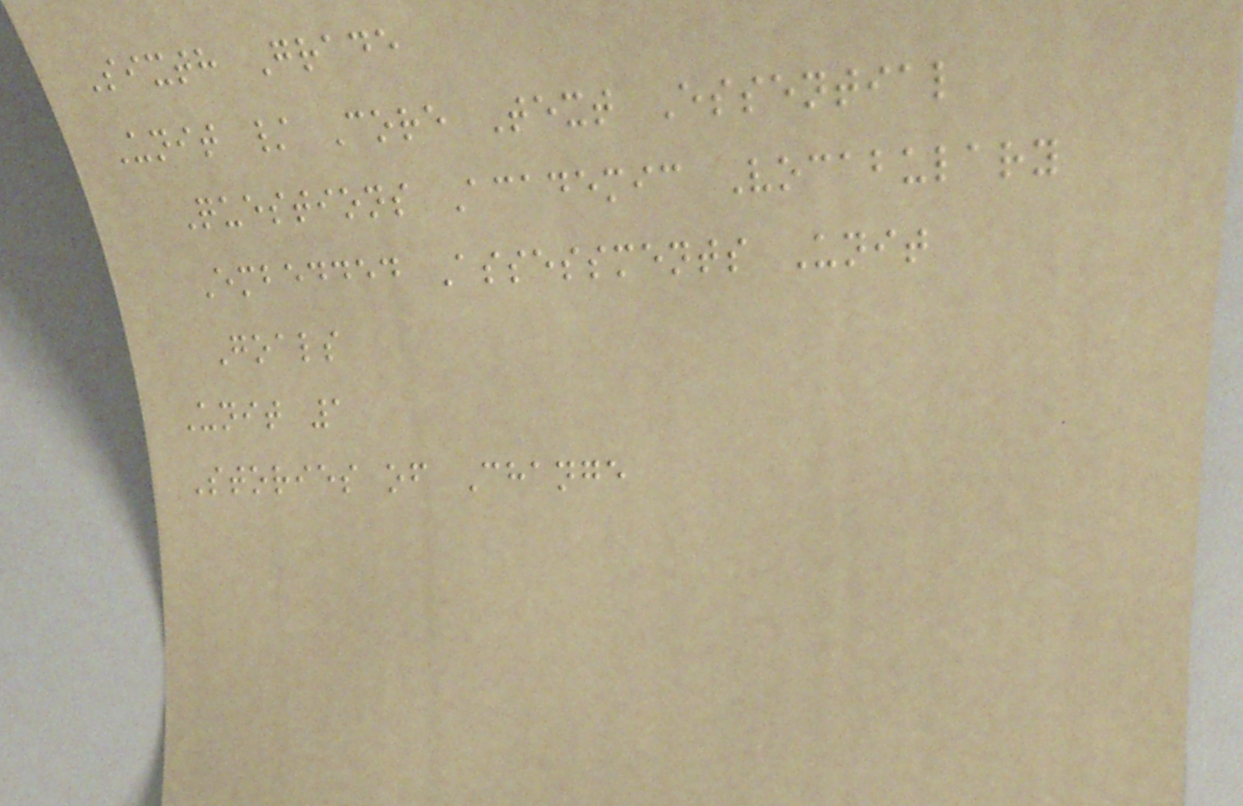Sixth Grade
Unit / Core Text Essential
Questions Academic Vocabulary
Embedded Assessments Unit
Goals
Unit 1
Stories of Change
